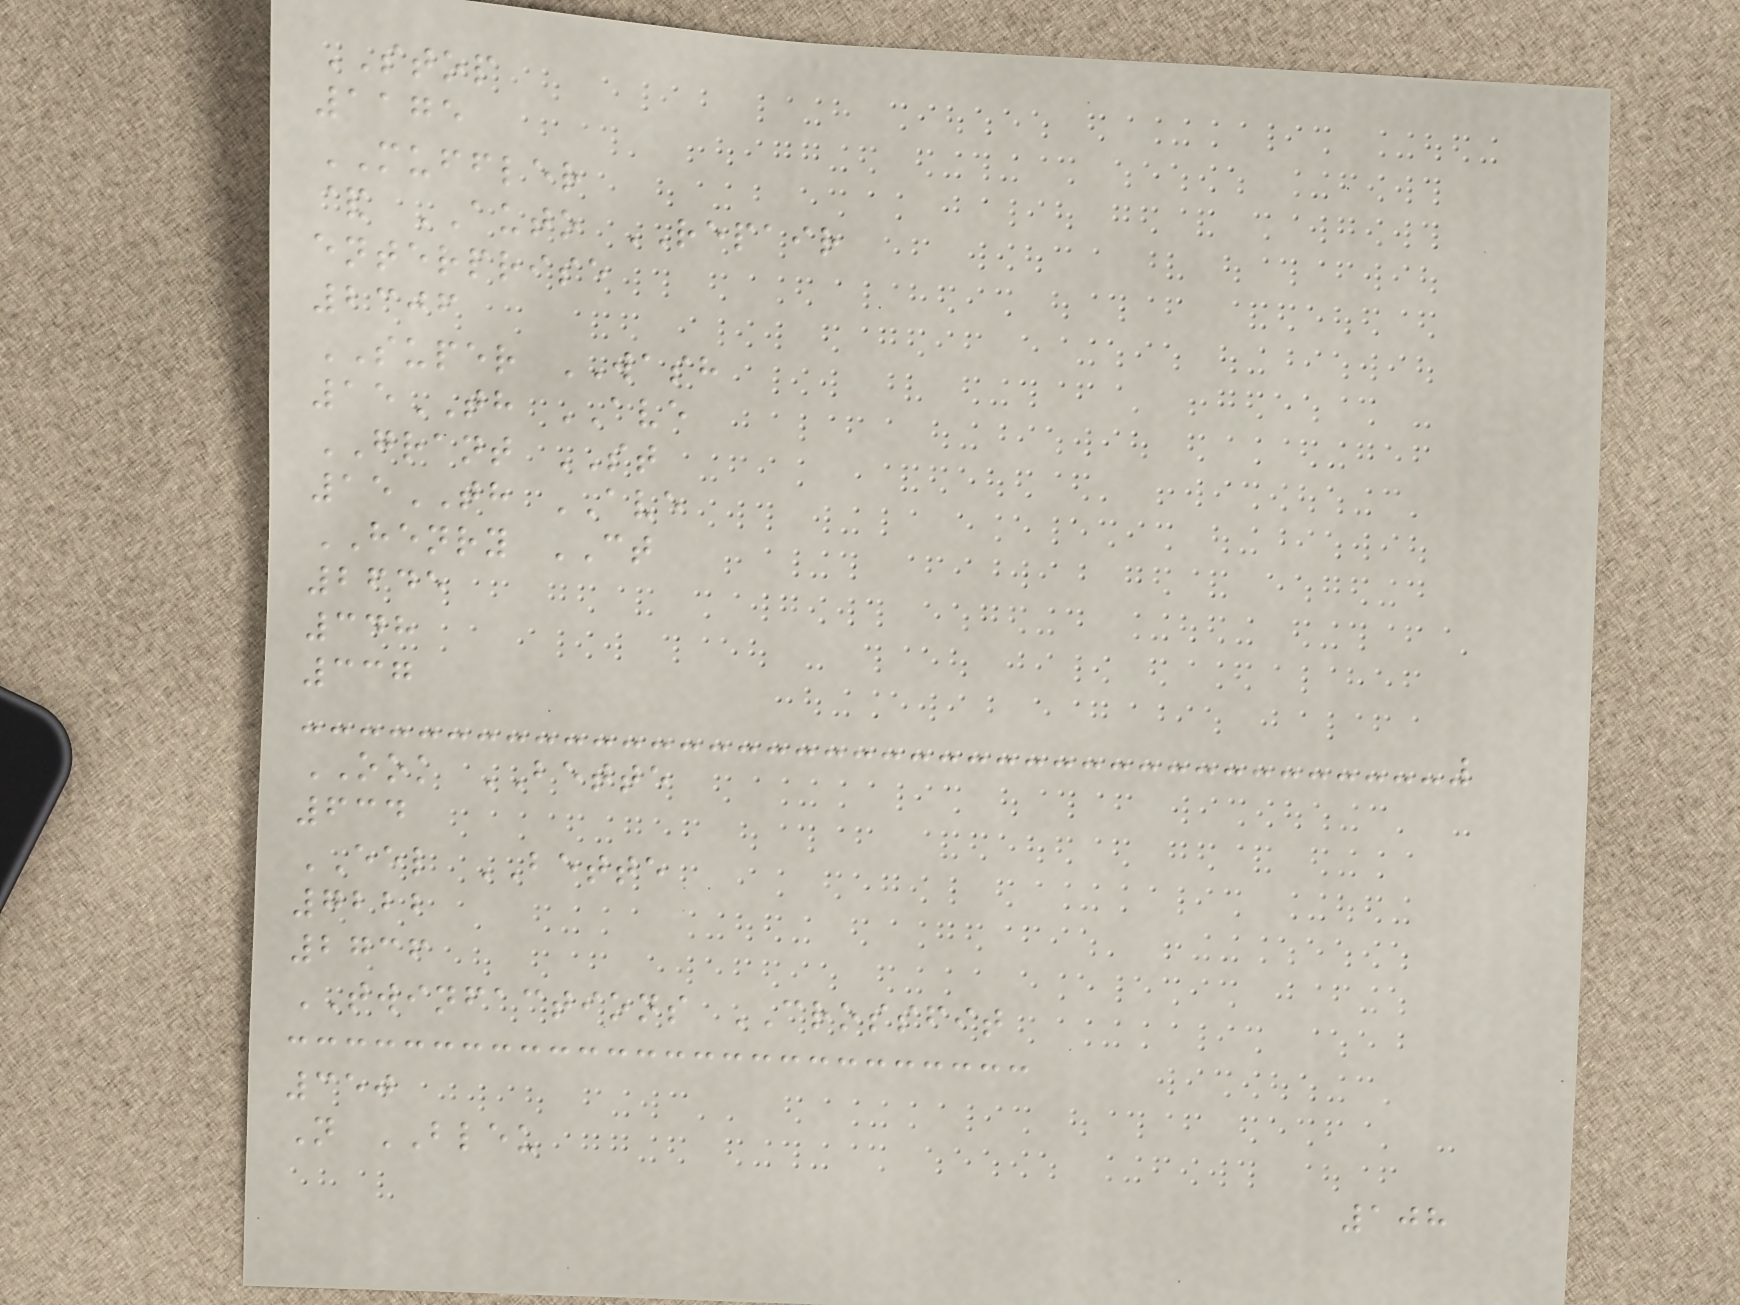STOP
1175
MUFFLER
& AUTO REPAIR
enterprise
2306
SUPER WASH
15TH AVE
GRANT ST
15TH AVE
HENRY CT
2645
348
337
OOK BETTE
634
EEL BETTE
7222
2736
TWINFACTIONS CROSSFIT
350
N BLEU
108
